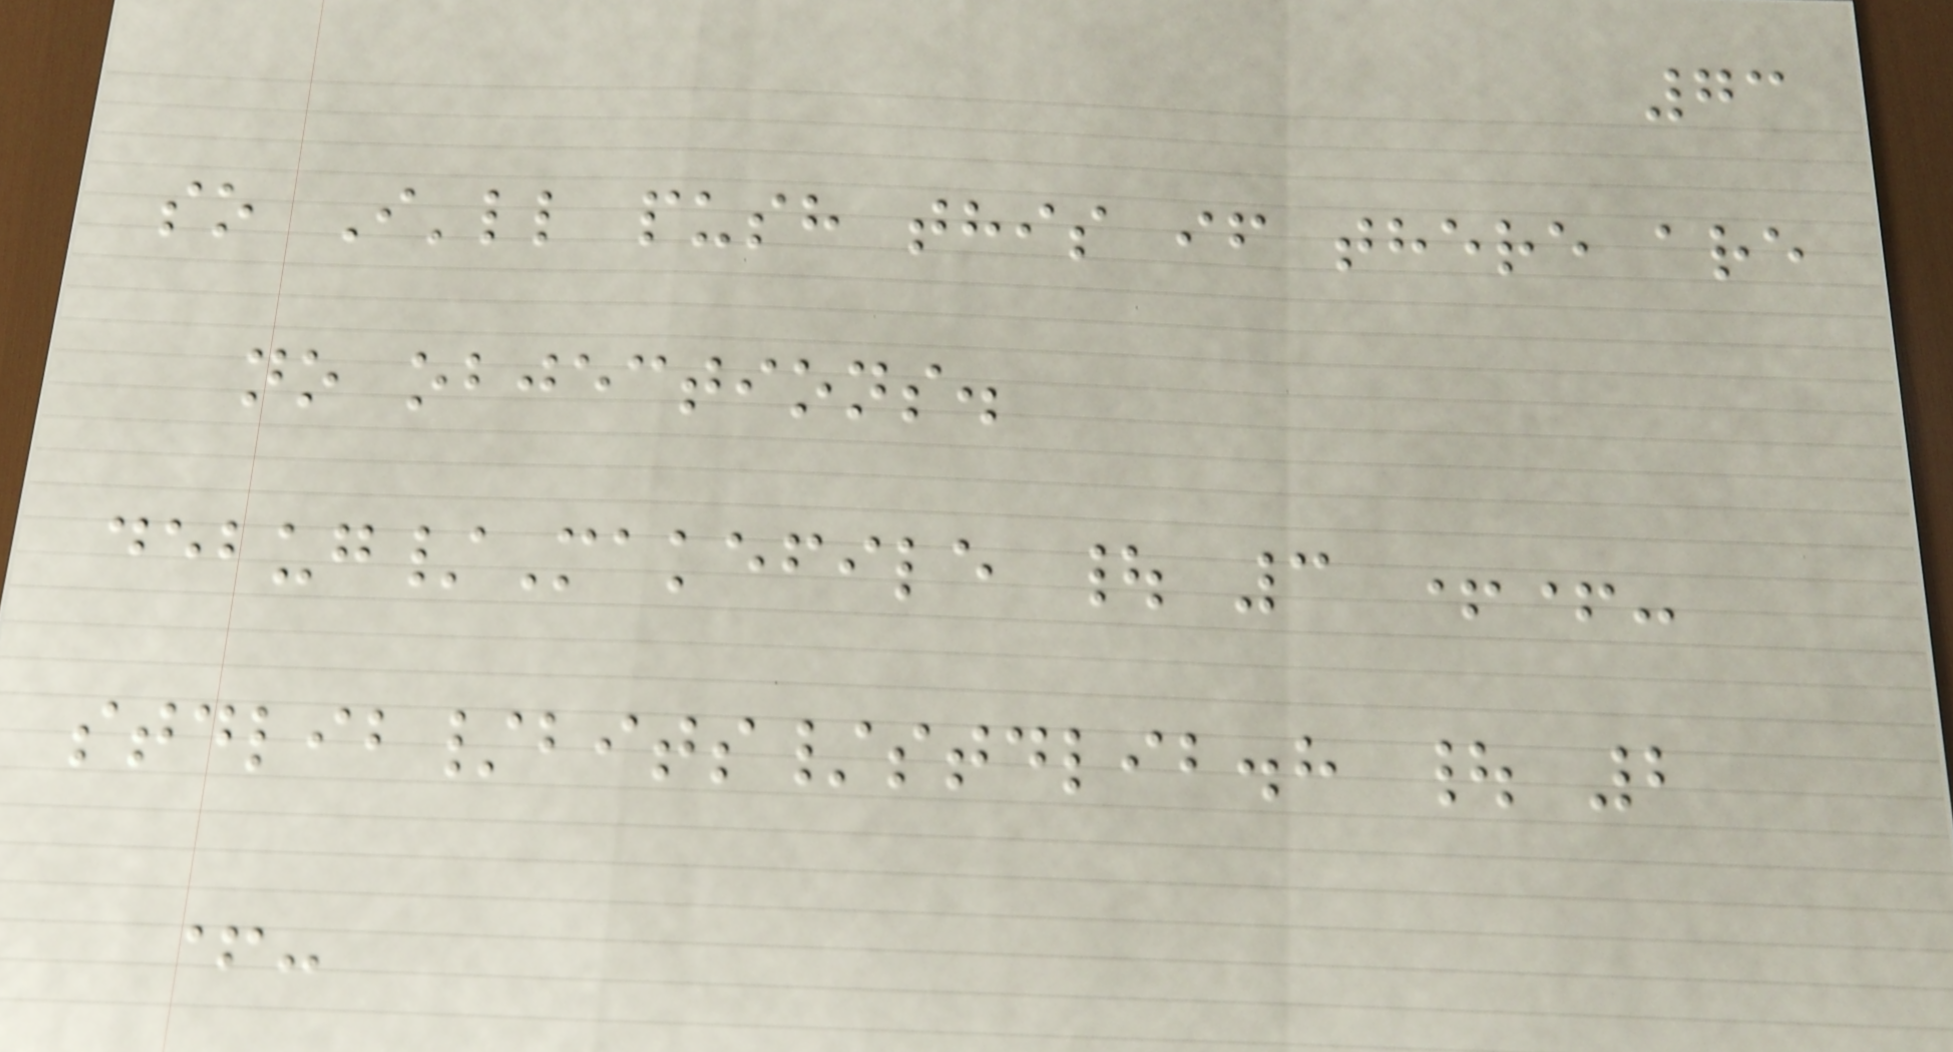73
so I'll push this if there are
no objections.
debug/Makefile | 3 ++-
stdlib/bits/stdlib.h | 2
+-
